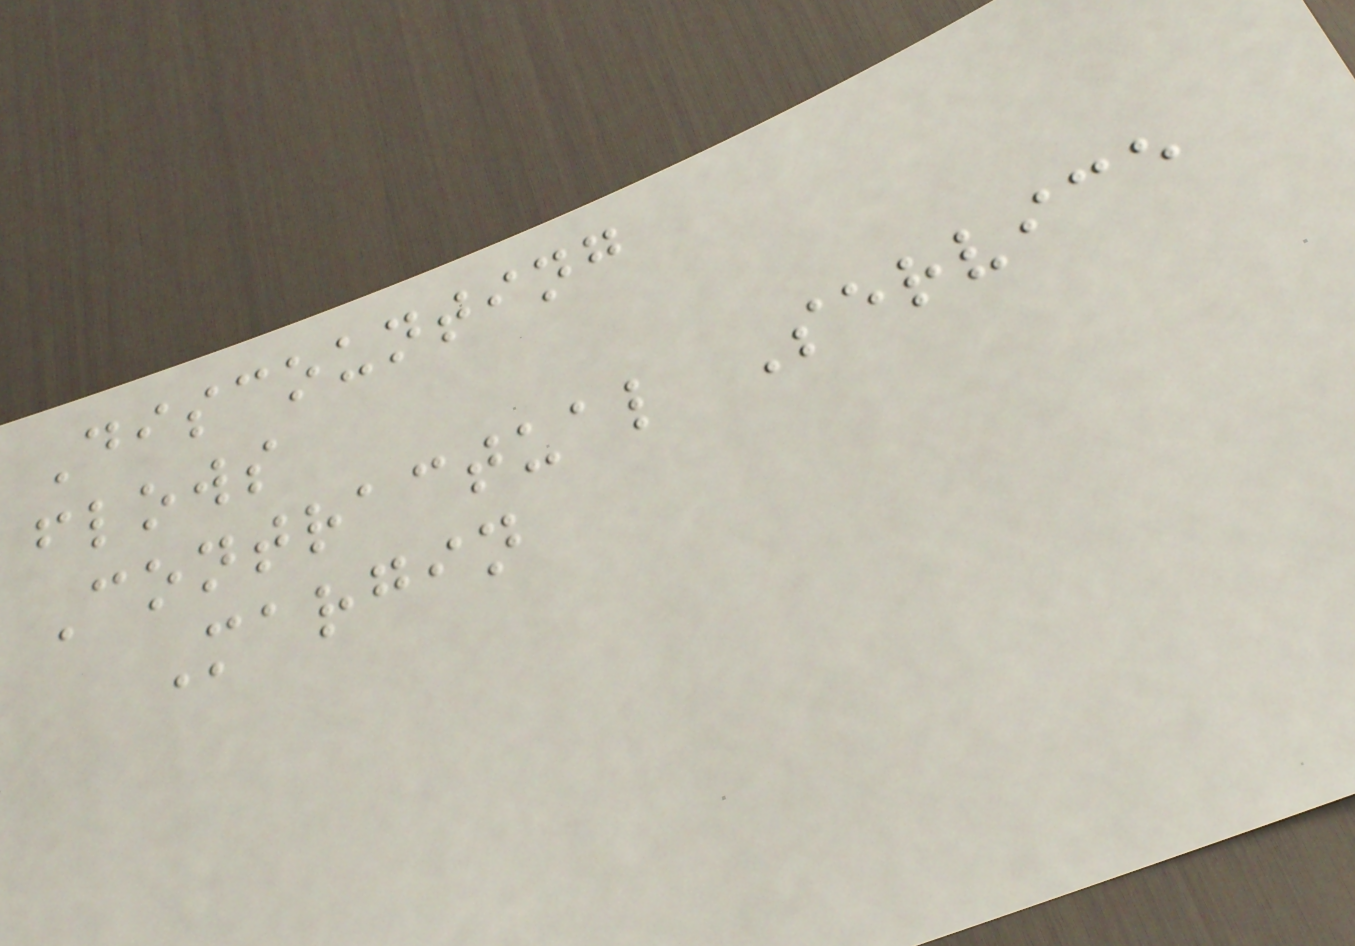Discounting
flows
Contractual Service
Margin
